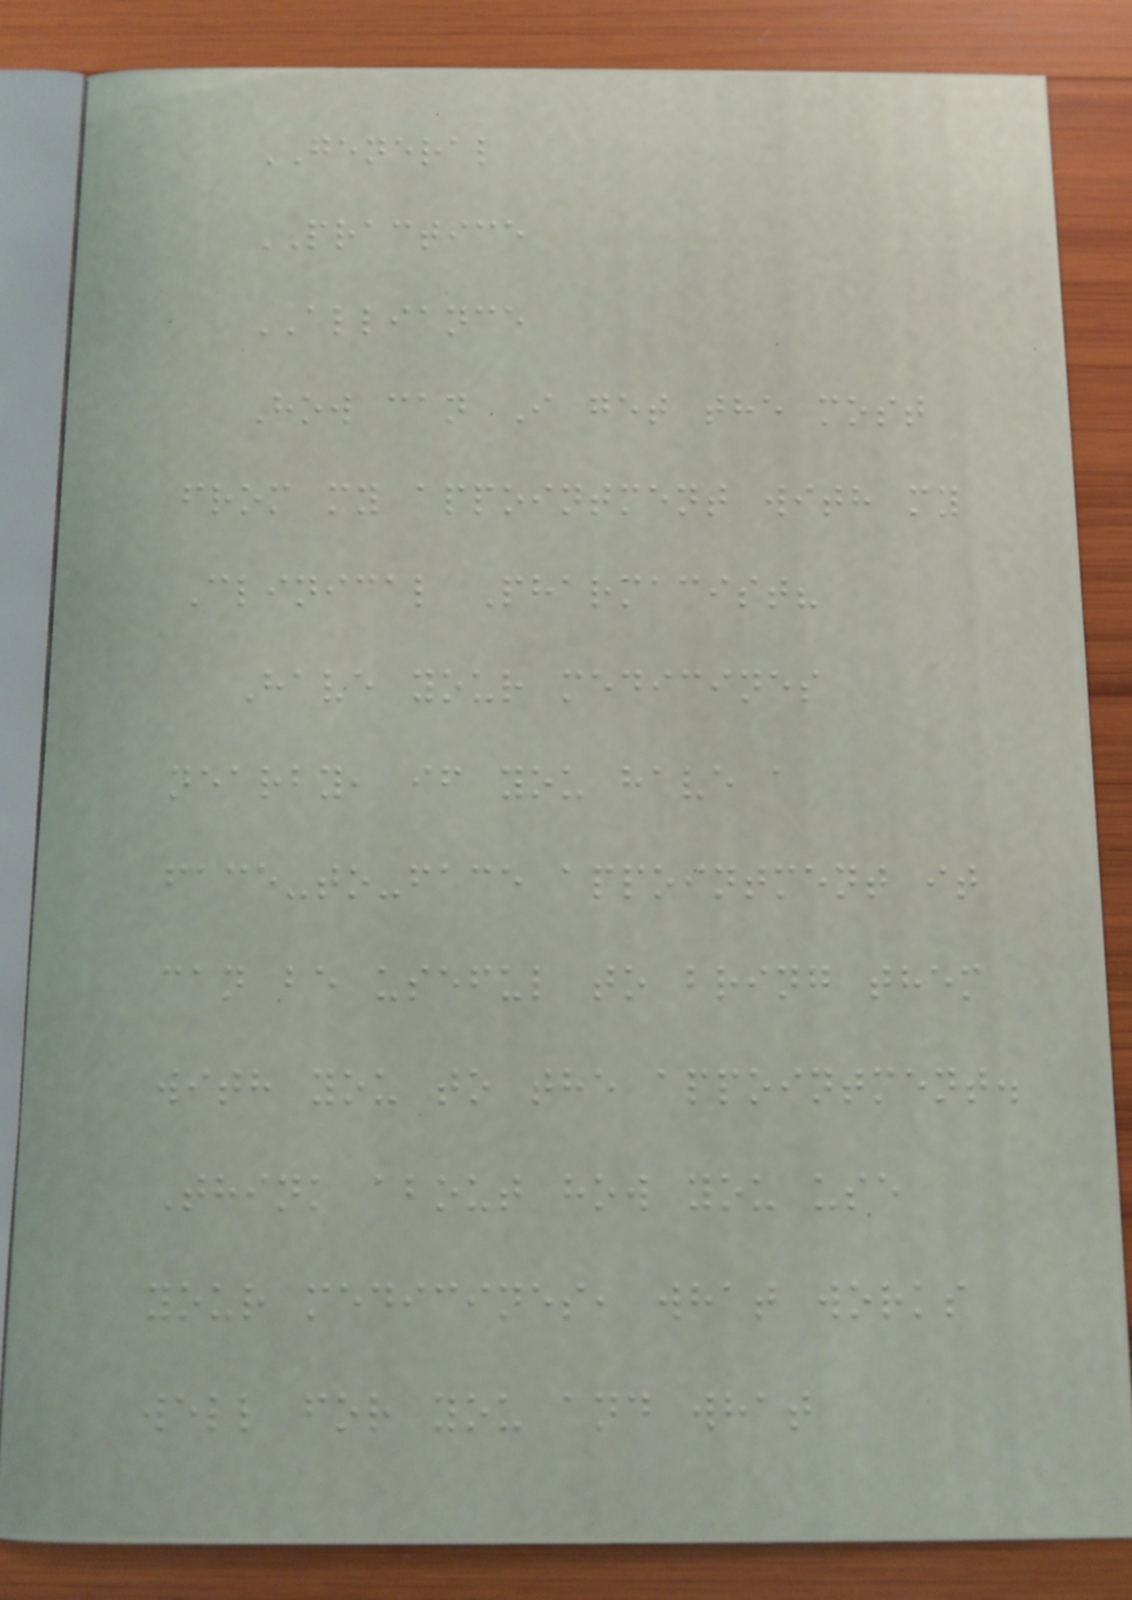GENERAL
PRACTICE
ALLIANCE
How can I get the most
from my appointment with my
Clinical Pharmacist?
Have your medicines
nearby, if you have a
face-to-face appointment it
can be useful to bring them
with you to the appointment.
Think about how you use
your medicines, what works
well for you and what
